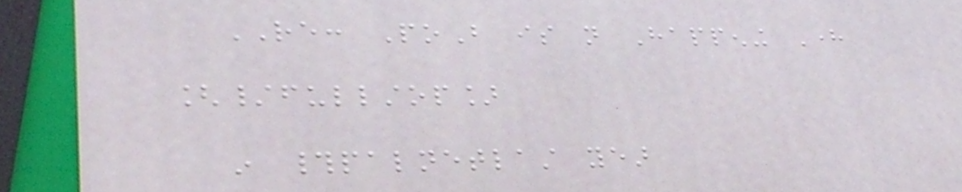RE: PoB is not Happening Here
[/fullstop]
in #palnetlast year
